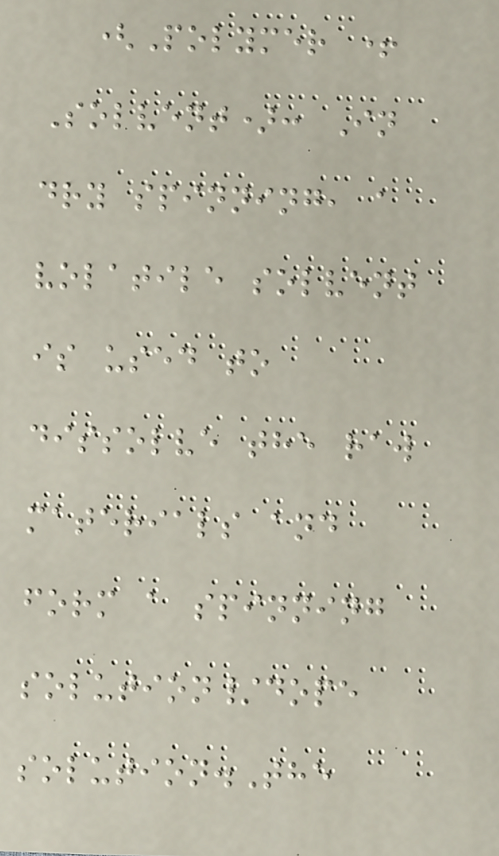(Polymer +
Solvent): In
dry spinning, a
volatile solvent
is used to
dissolve the raw
materials and
form a spinning
solution/dope
solution.The
